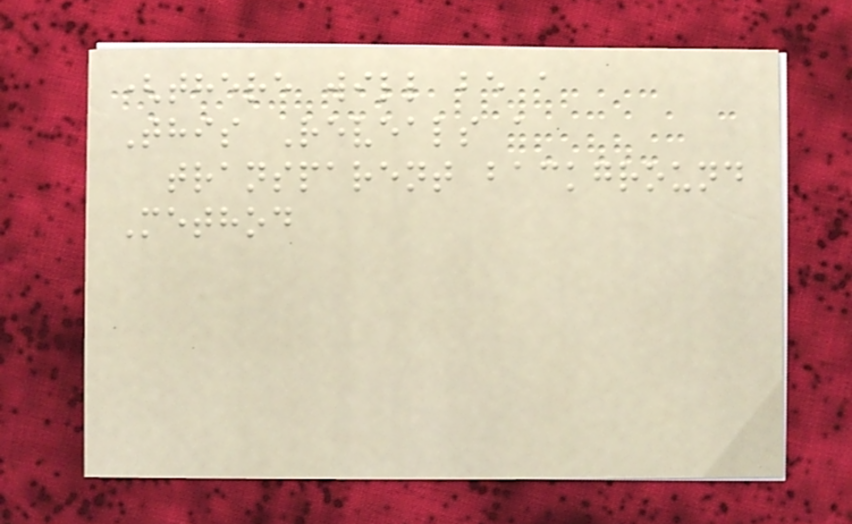(there will be a
This Reveals a
transparent background
Method
